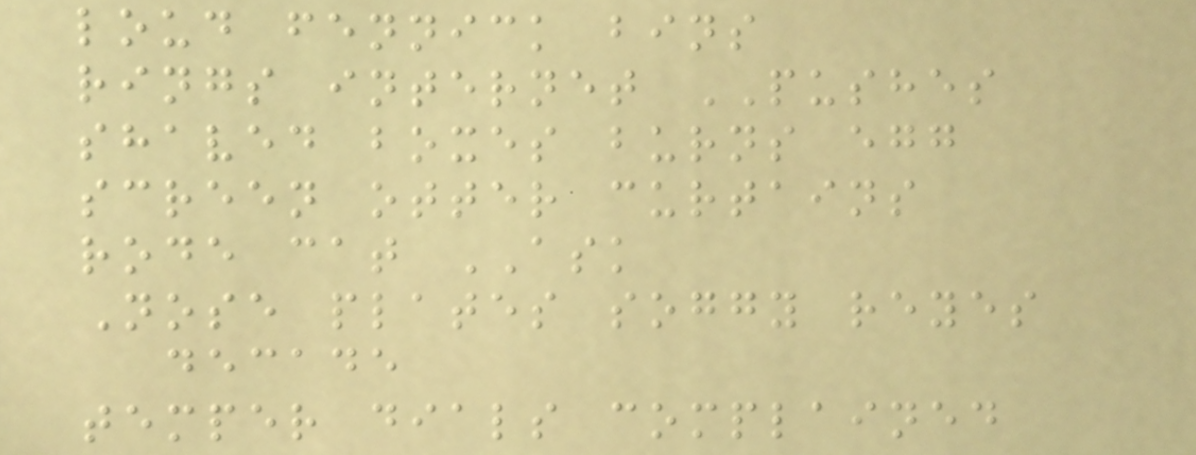loud fennick bins
rings internet PUSHES
shaved boxes burns egg
screen otter curtains
rode cat ASK
Nose plates soggy reyes
decade
temper dials complained
